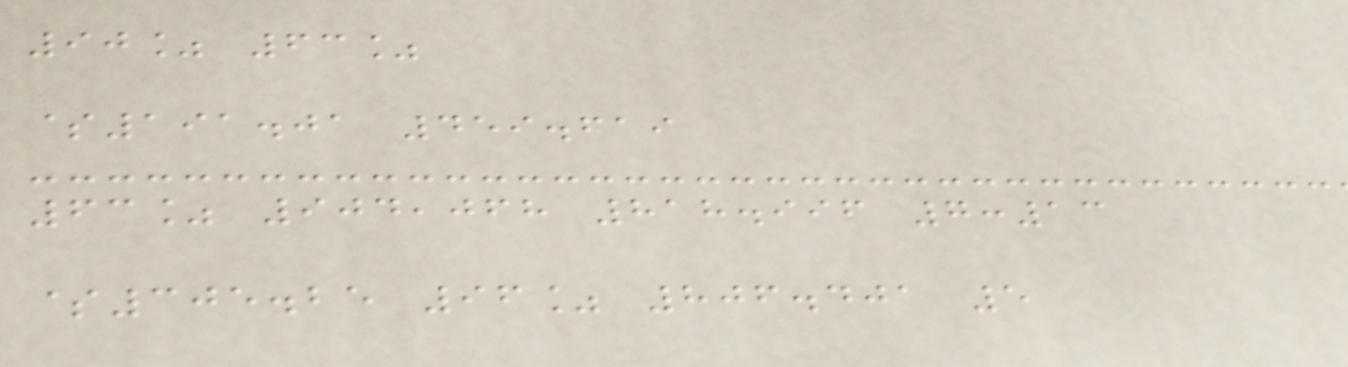90% 63%
$191.01 459.619
63% 904,068 818.996 7:13
$305.25 96% 806.401 5
